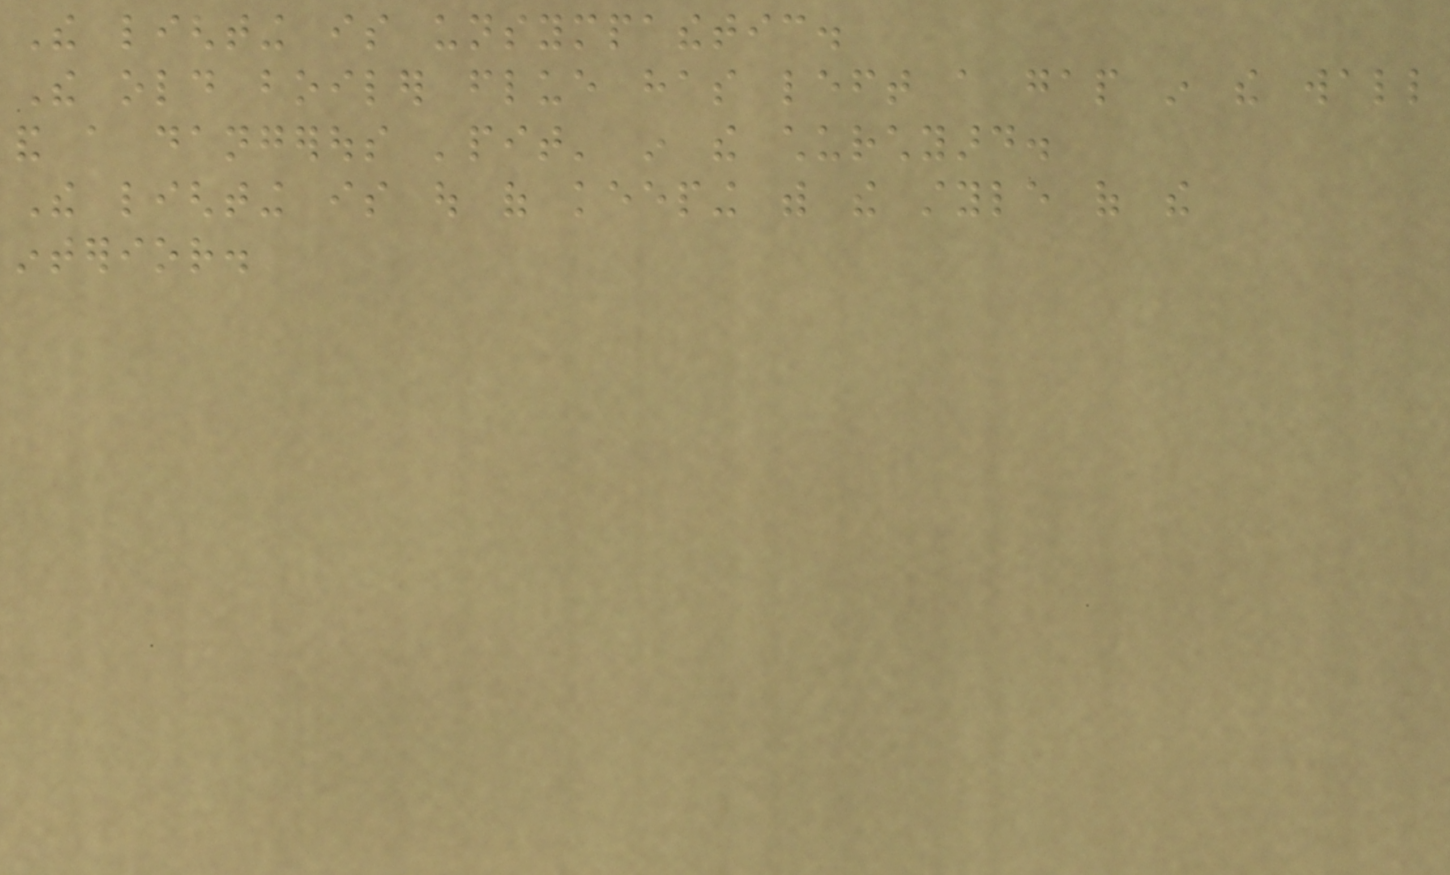The lighting is unsympathetic.
The old boiler flue has left a gap in the wall
and a dangerous 'pit' in the churchyard.
The lighting is out of keeping with the style of the
interior.
